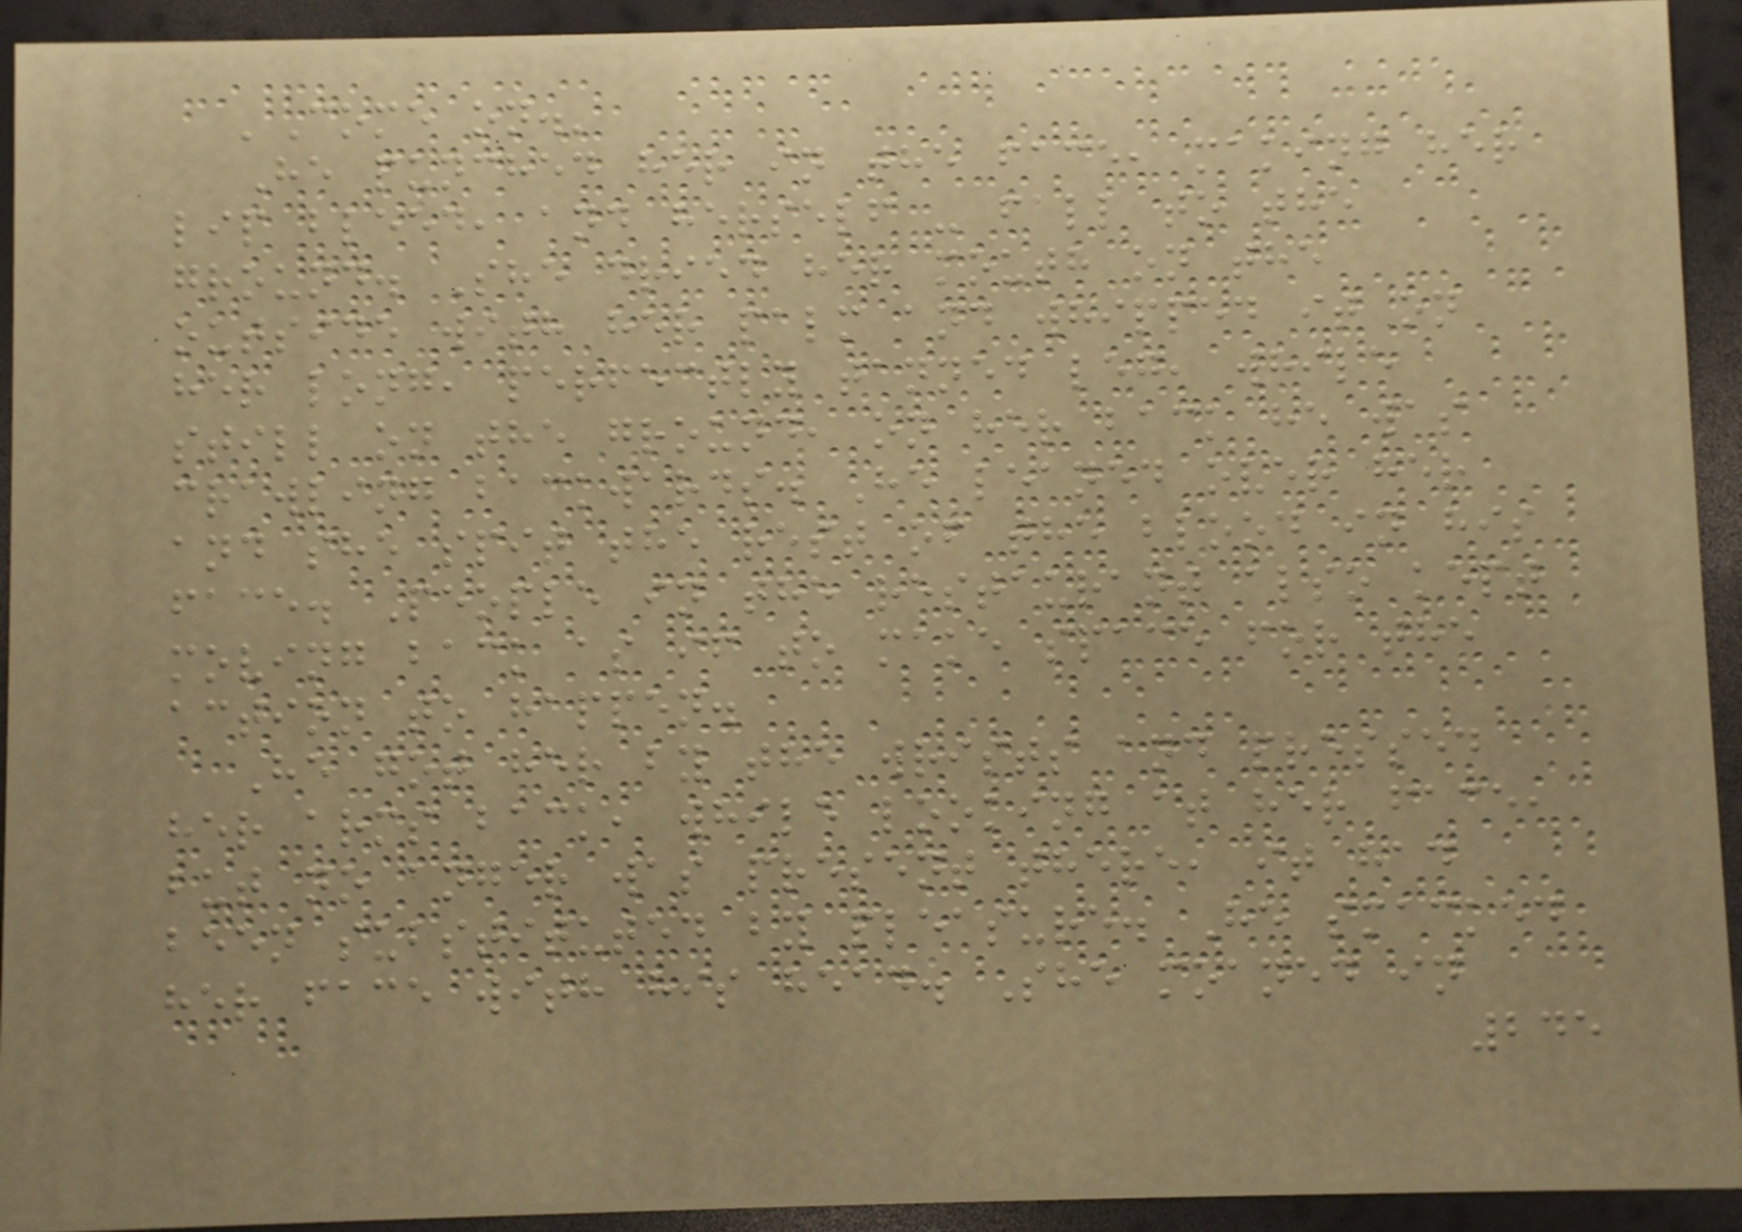'Come on.'
He punched her in the face, making her
lip bleed, and herself - fall to the
ground. She dried her mouth on the
outside with her palm and whipped it on
her long, perfectly tanned leg, while
still on the ground, on her back he was
crawling backwards. He leaned over her
and she spit the rest of the blood in his
face. People in the restaurant also kept
moving back as if to make space for the
action to happen.
He got her by the wrists and pressed
her arms back, while looking at her face,
but no anger was present there, it had
been substituted by pleasure. He smacked
her face with his head. She moaned in
245
